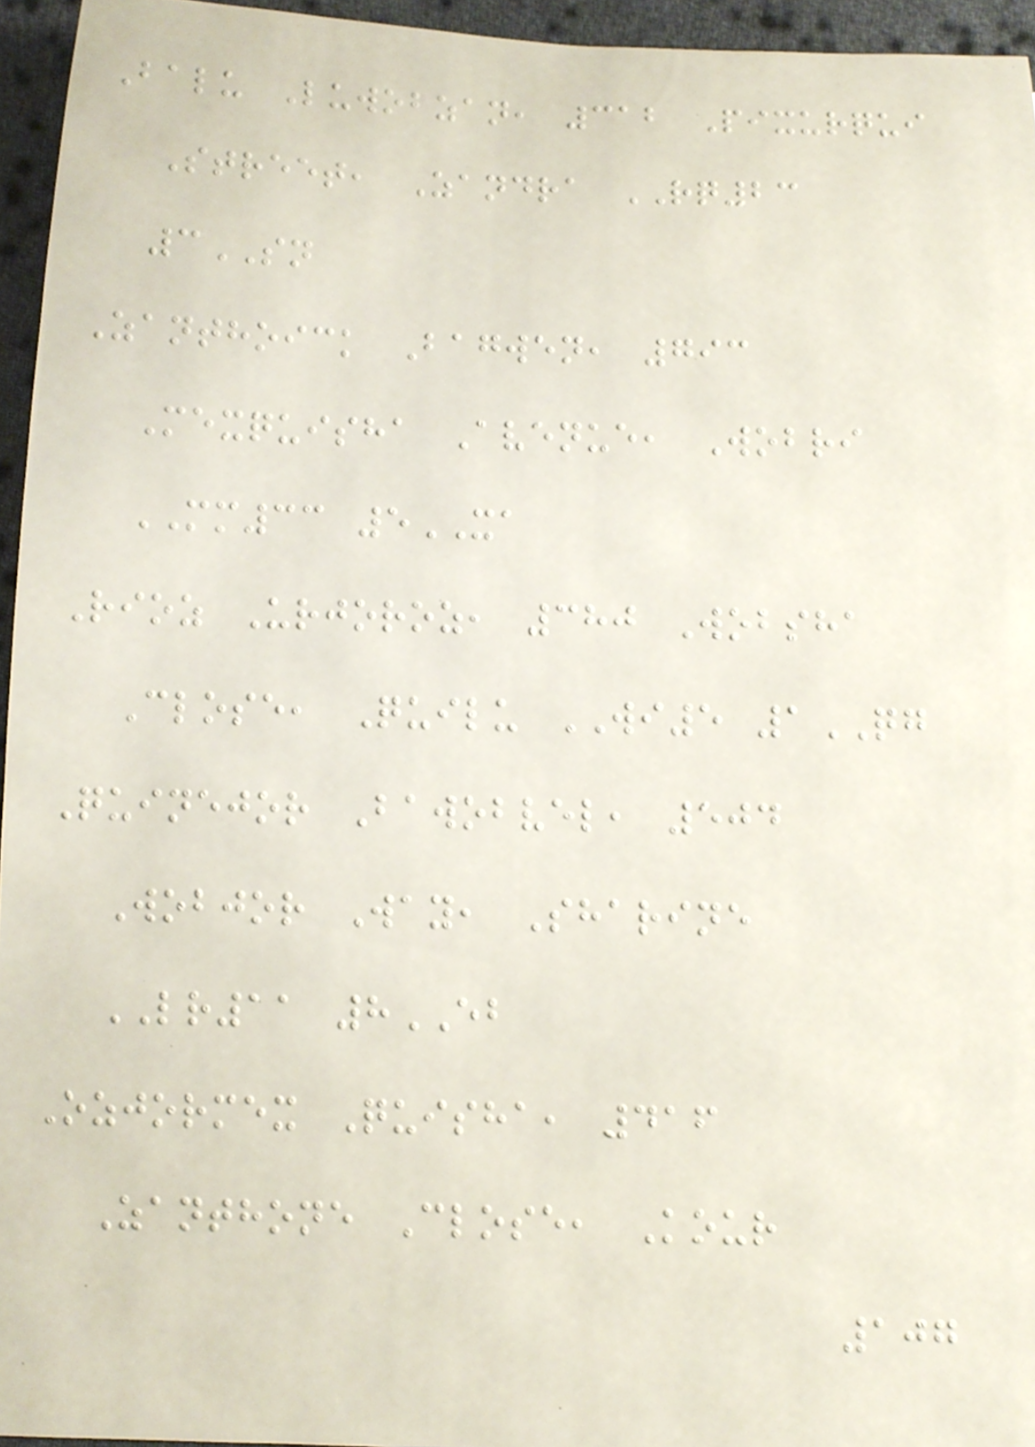Balu Luwobzan, 312 Pixurqui
Street, Zandra RQ23
3SN
Zanthoick Bagwen, 793
Mexquisha Avenue, Wobri
MM33 5XA
Rioz Urjoroz, 380 Wobsha
Close, Quilu WI5 1QG
Quinejor Bawobvel, 504
Wobjor Way, Sharine
LR11 8EB
Ozjormex Quisha, 416
Zanthone Close, Kour
107
